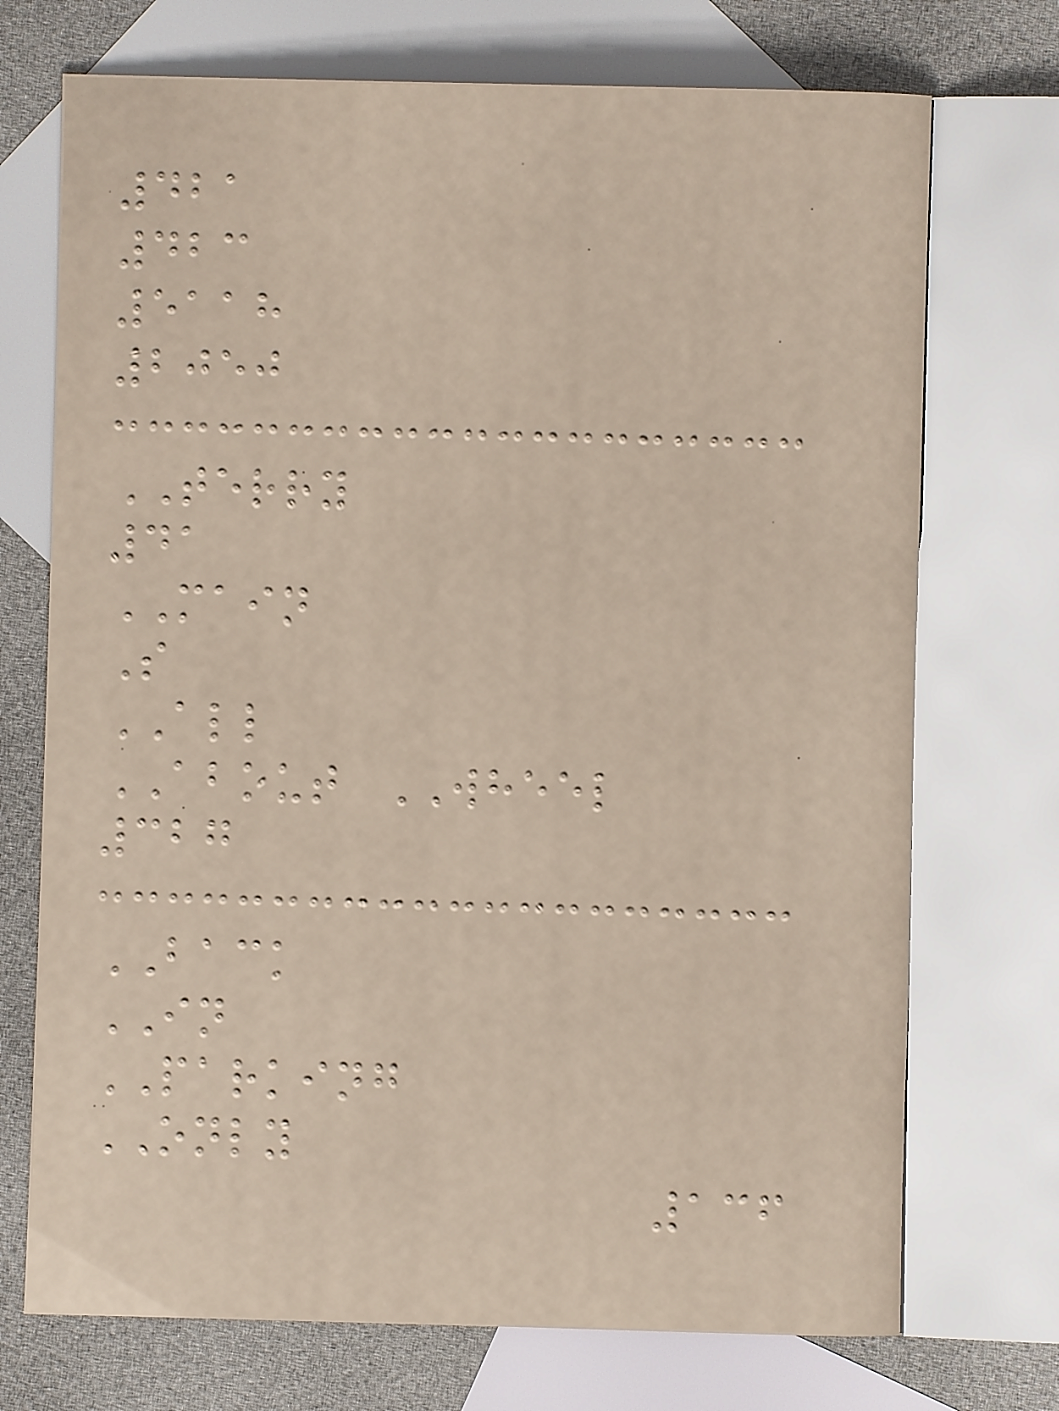421
423
5118
2050
TERRY
41
MAIN
S
ALL
ABOUT WHEEL
327
BACK
IN
PARKING
ONLY
136
